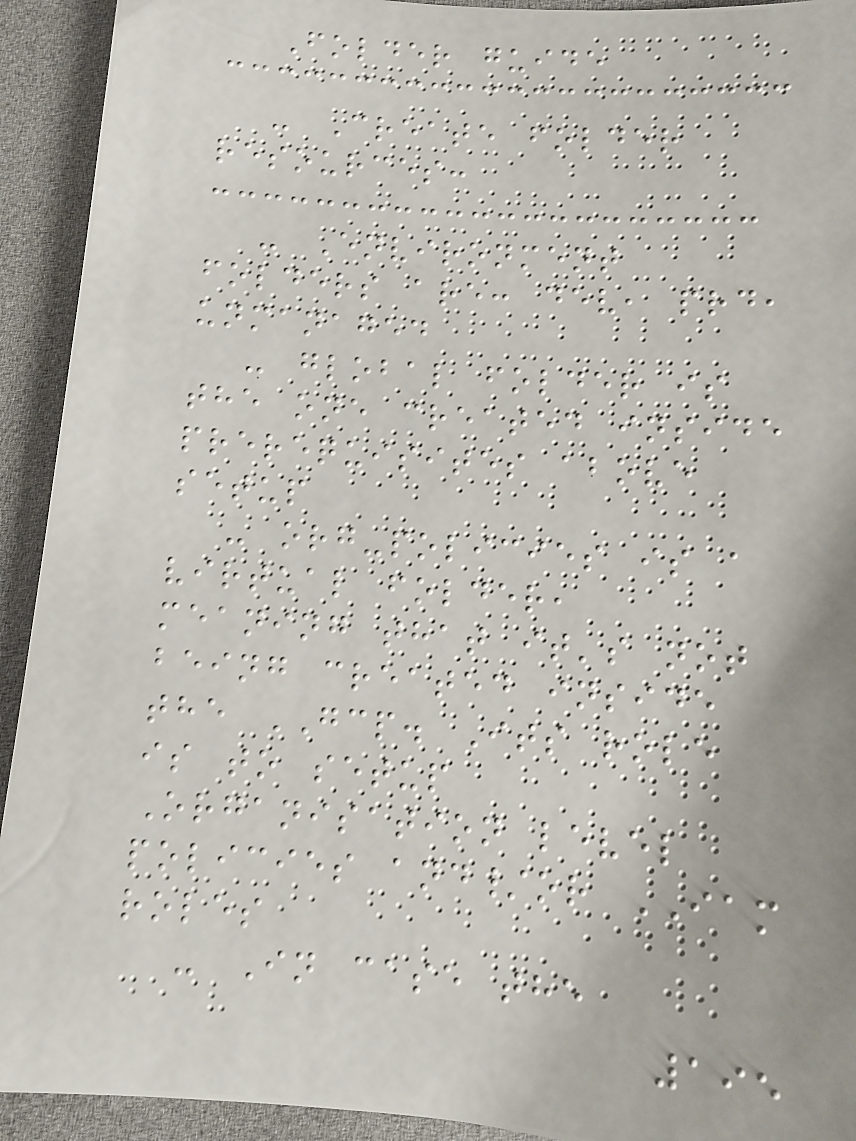Folder guide
- Create folder
resources:
- Environment
folders are: dev, prd,
unmanaged
- global folder is
the one created inside
prerequisites above
setup
- org-policies is a
virtual folder,
meaning that it's not
being created inside
the GCP. Its role
is to setup
Organisation level
policies and/or IAM
roles
- In case the
195
